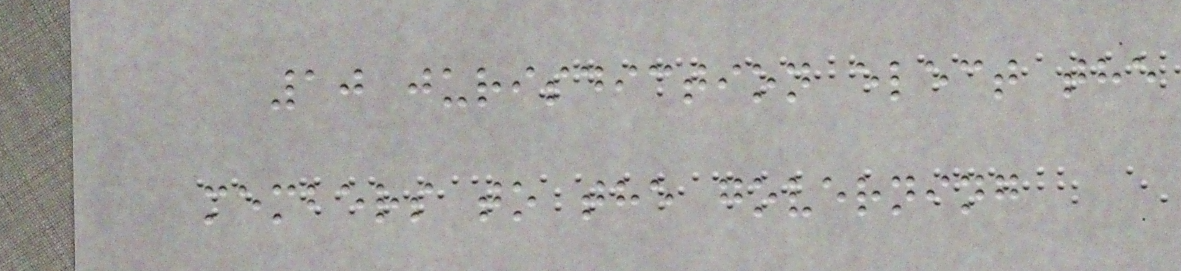10 jurisdiction elect the
members to the governing
